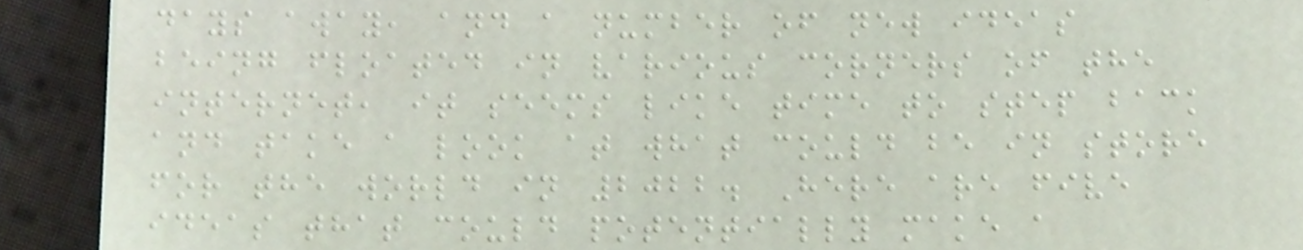days away, and a number of new ideas
being floated in various corners of the
internet, it seems like time to step back
and take a look at what could be in store
for the world in 2022. Here are five
ideas that could potentially make a
